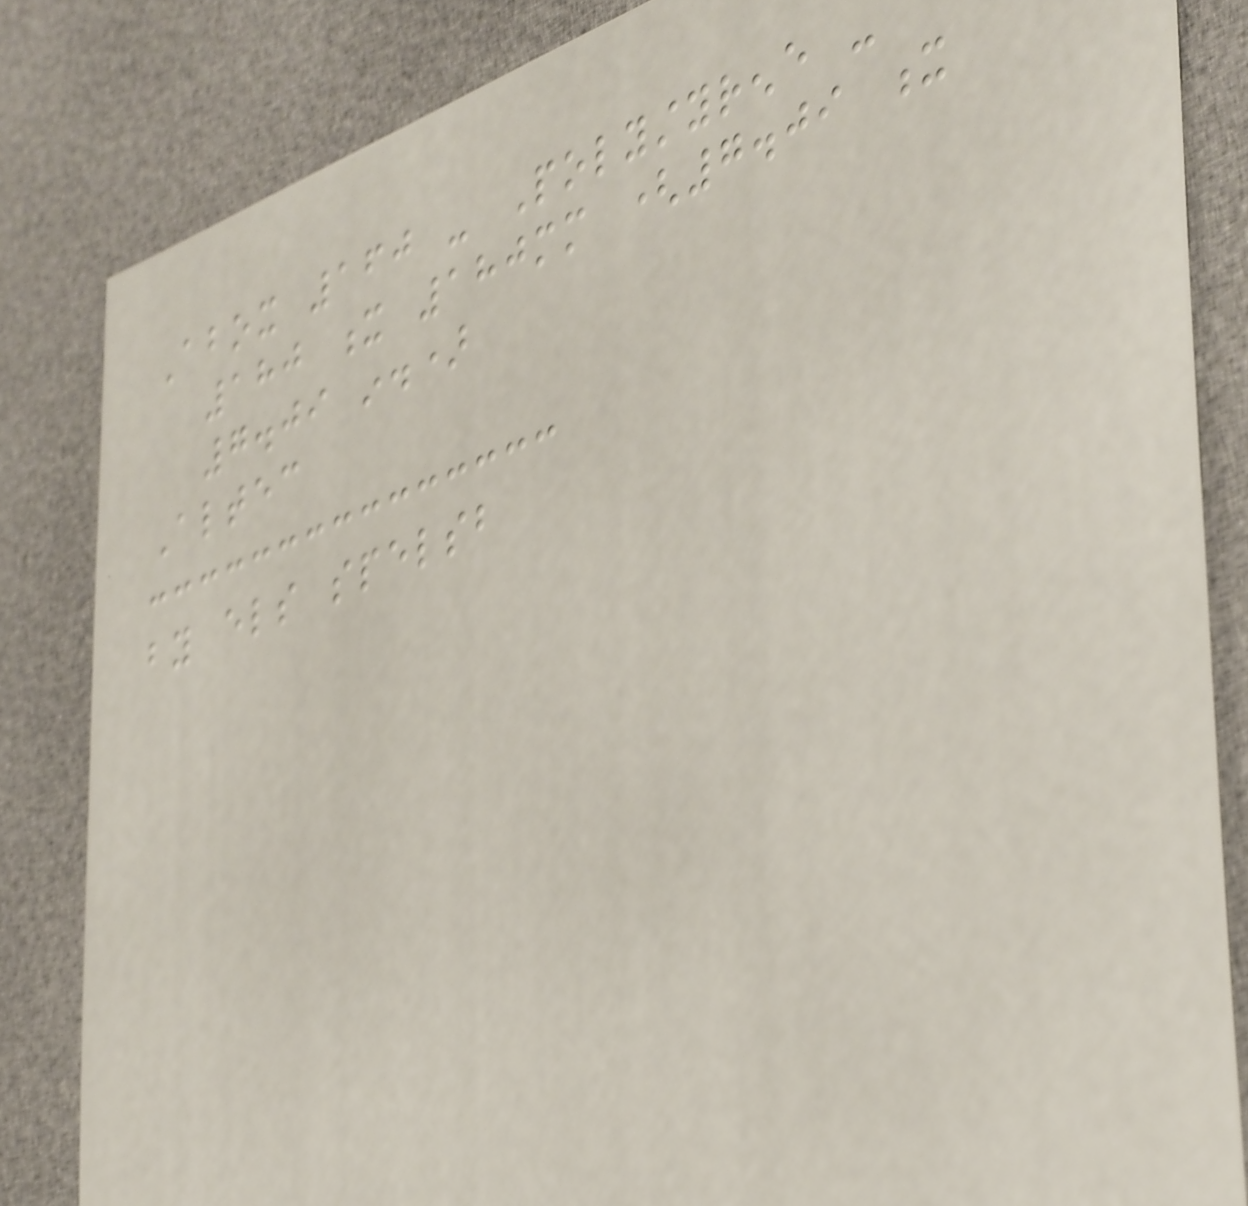Abox 160 - Polystyrene -
180 x 180mm (7.09 x
7.09 in.)
Altec
by els spelsb
